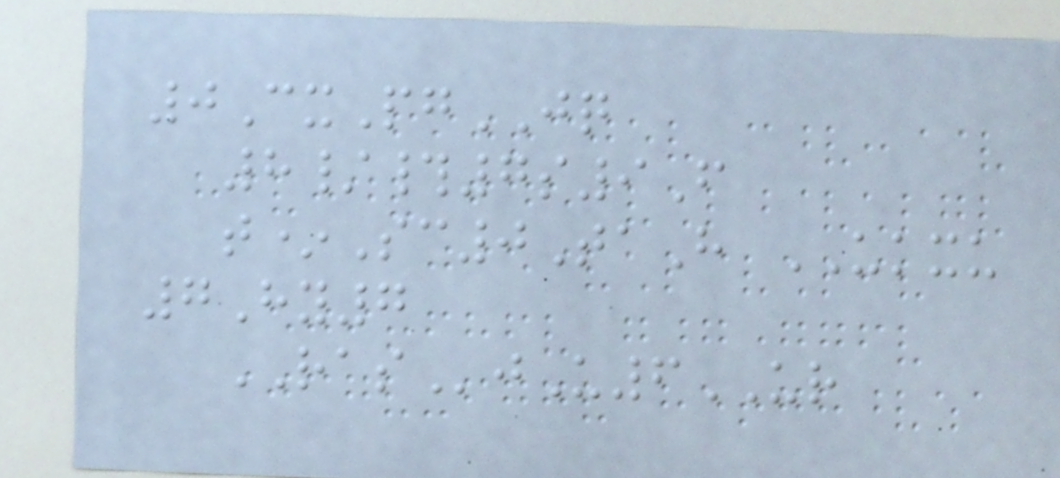0CxPgJQ
8/#7s9F
t*Sc0TaH UKXU
7Hy7
RASjU6UR
